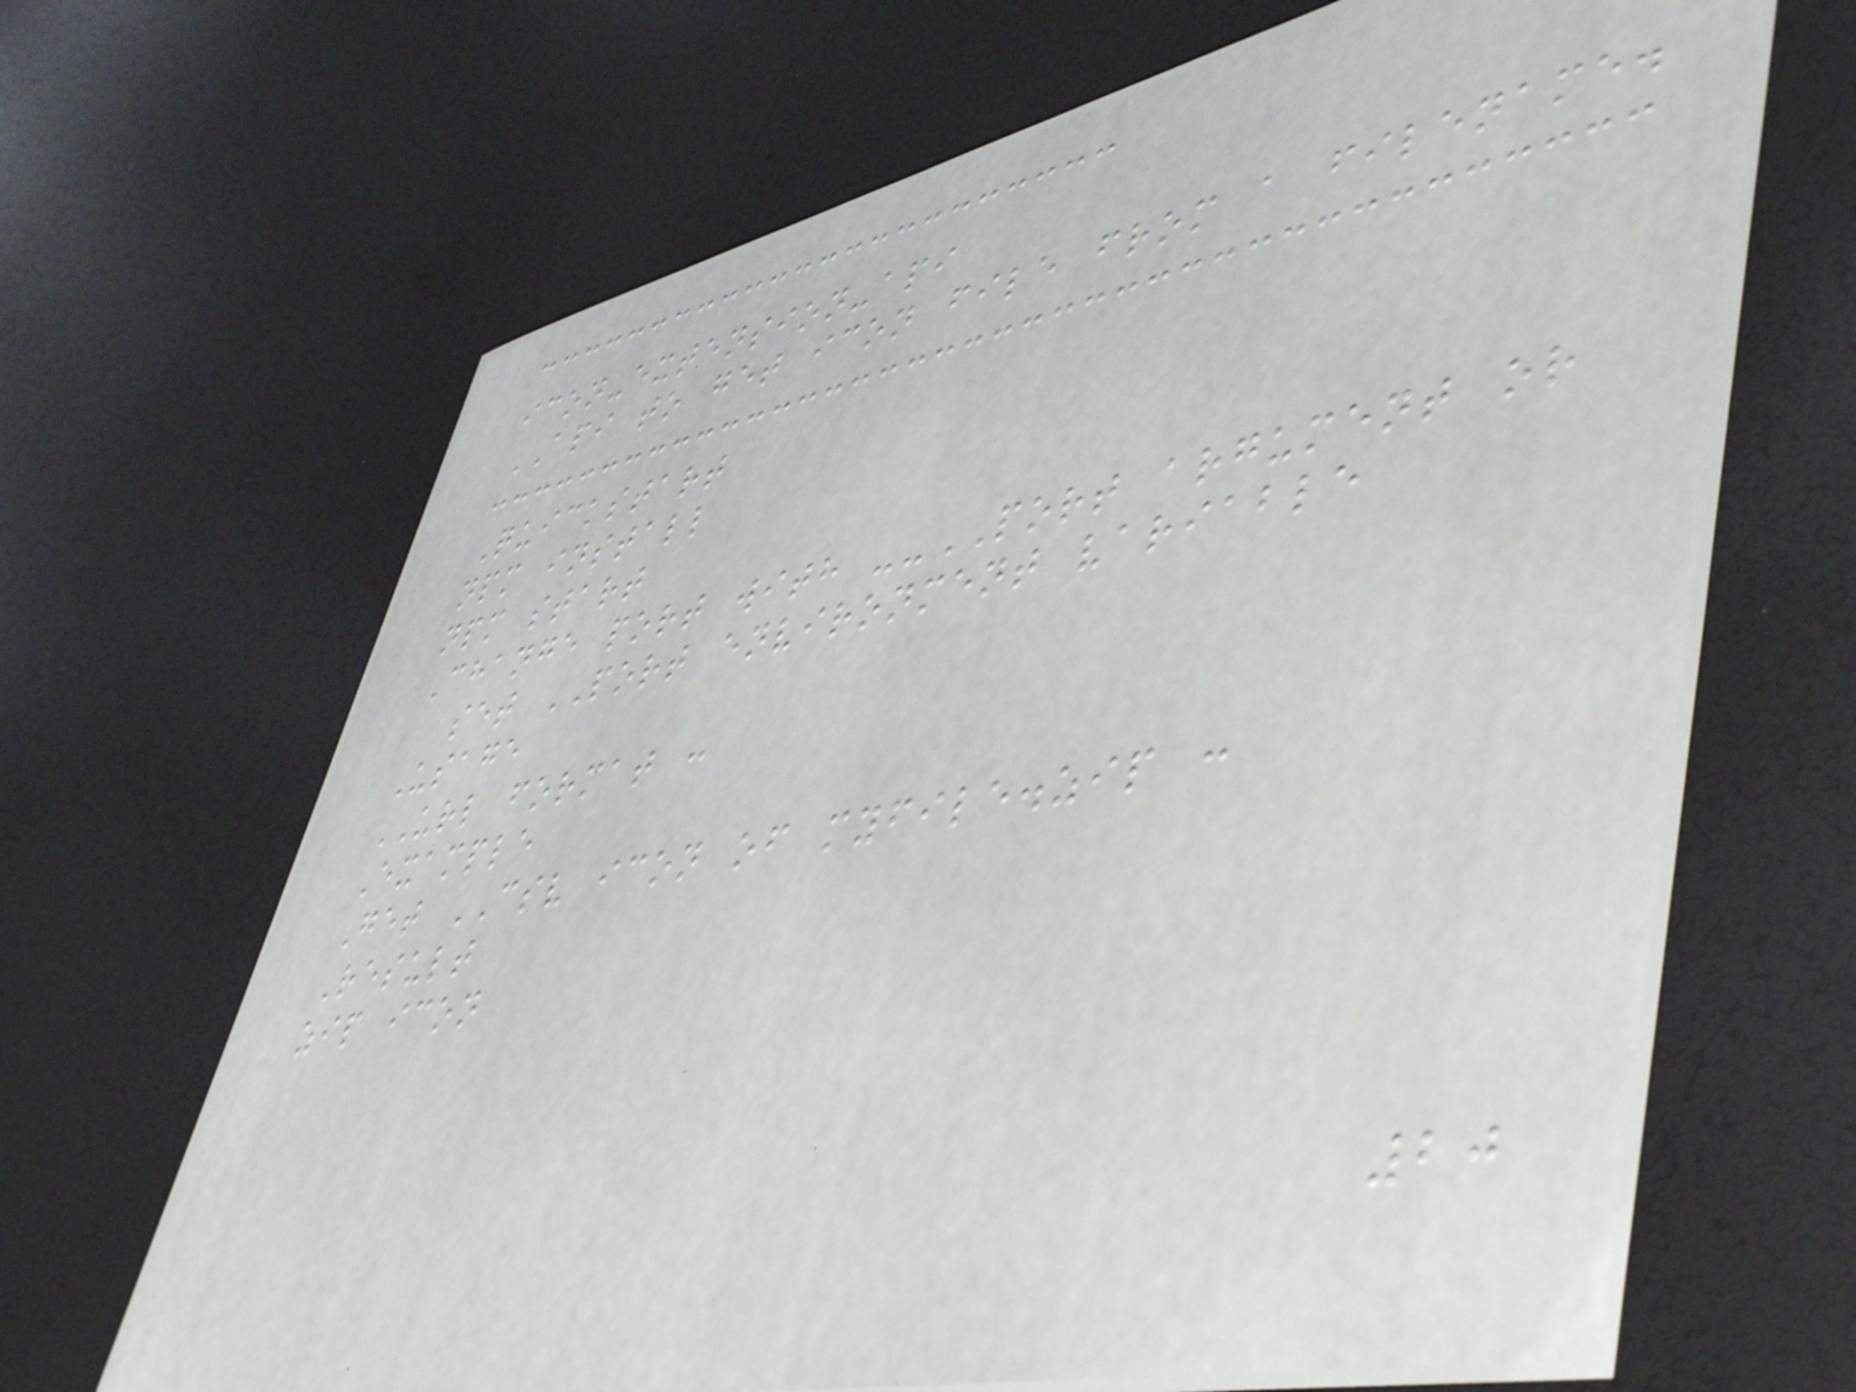icon-extension-api
API to get icon file from a filename.
Quickstart
npm install
npm start
Change port with --PORT argument or
set PORT environment variable
Usage
URL format :
Example
Get CSV icon of myfile.zip :
Result
zip icon
20
